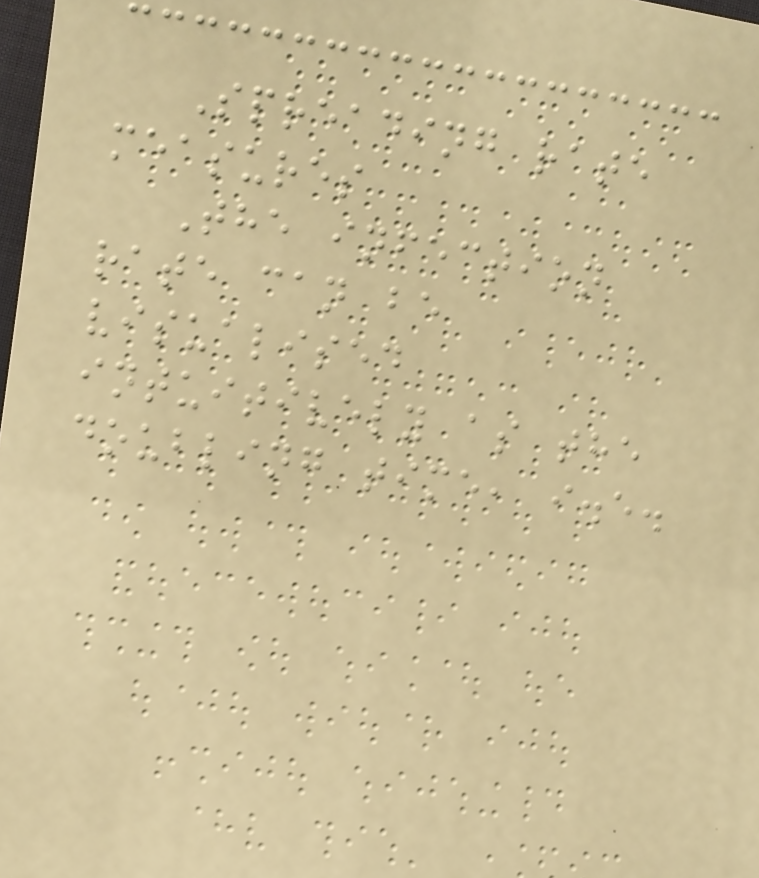Spreading rate
measures
The infection
rate can be
visualised
intuitively as the
doubling time, i.e.
